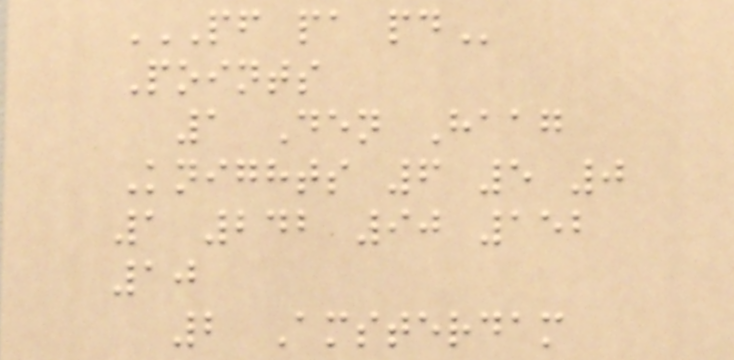PF PA PD
Points
1 Den Haag
Knights 6 5 0
1 242 90 152
10
2 Amsterdam
